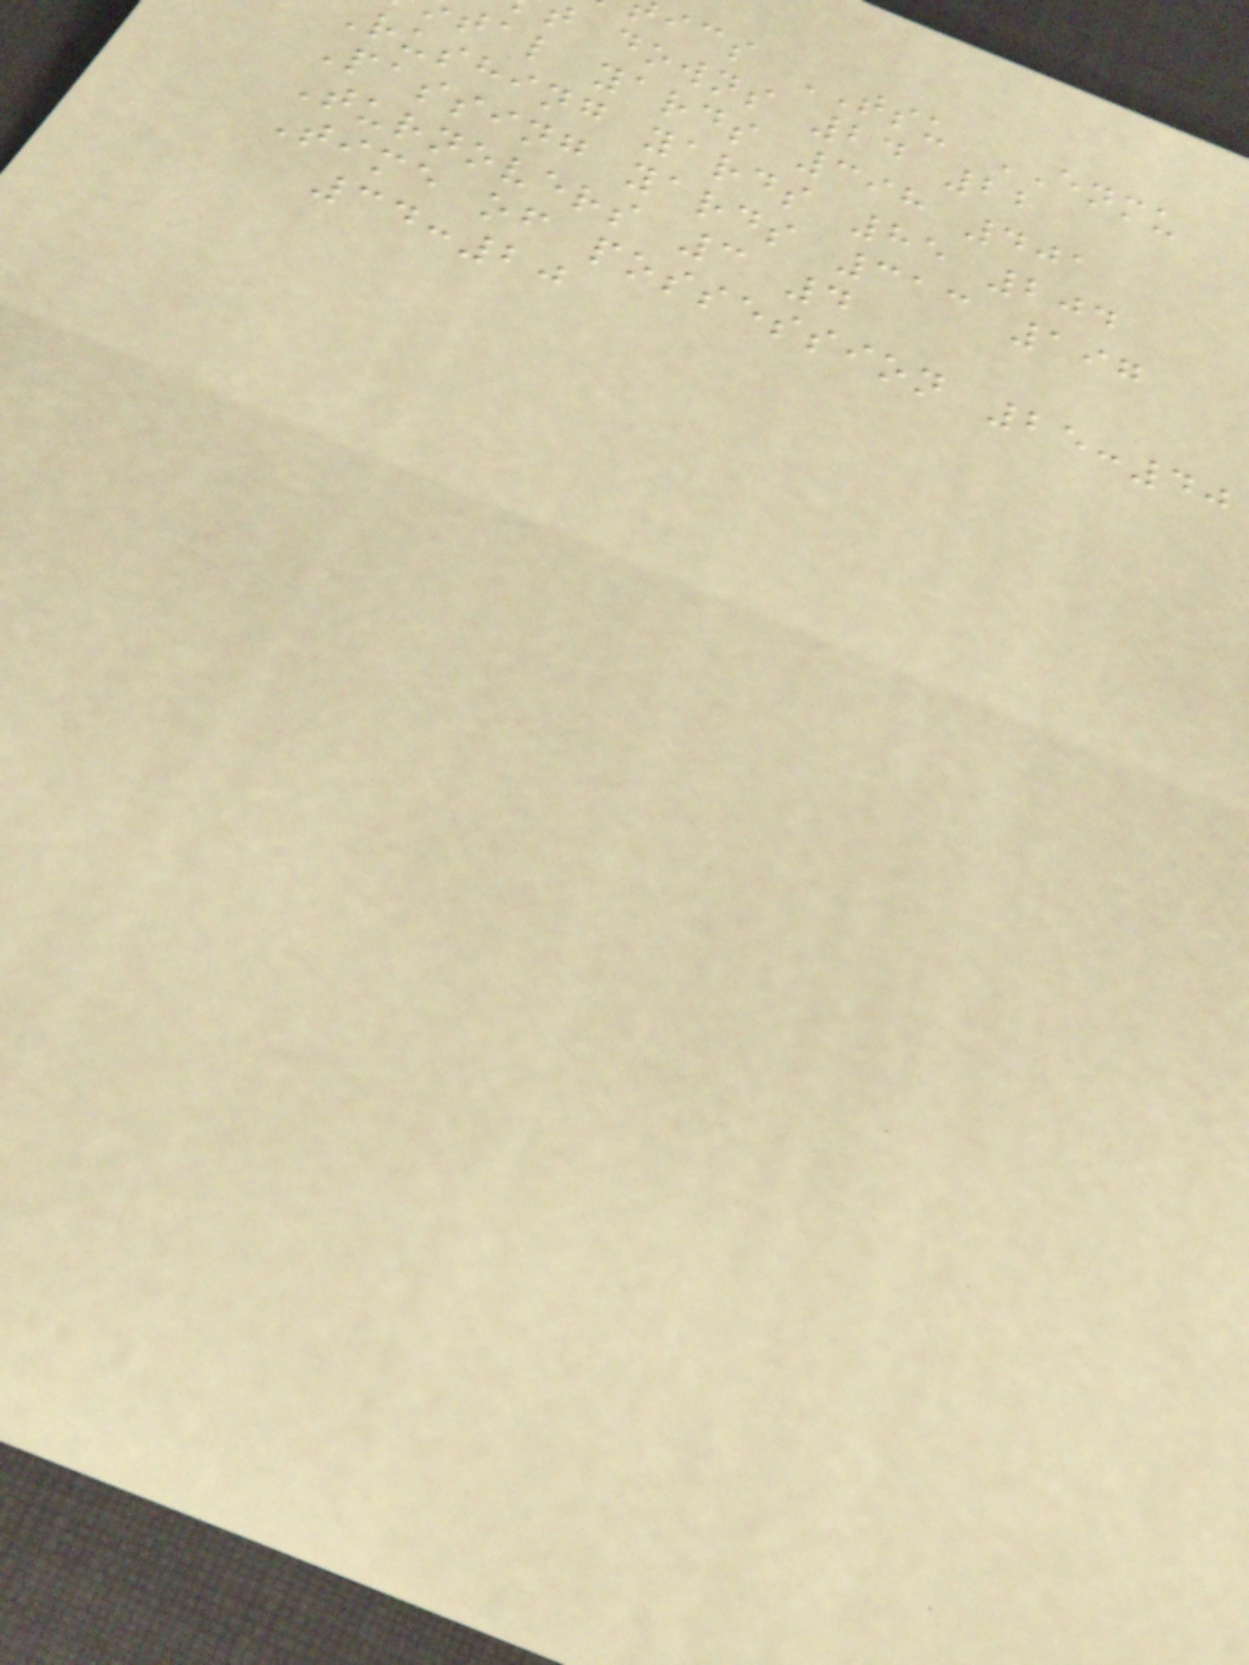ics TSU ENMU
downs 24 22
tal yards 398 401
rushing yards 85 204
Passing yards 313 197
Turnovers 3 4
Time of possession 25:40
34:20
